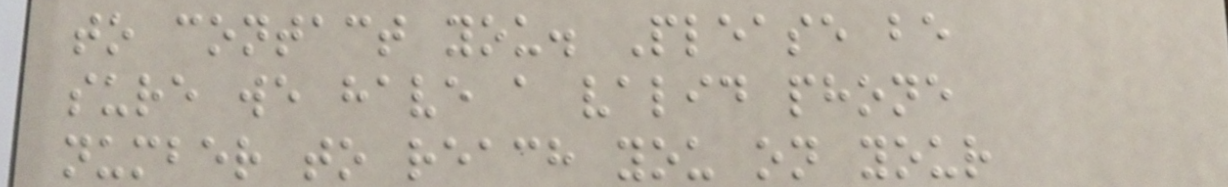to contact you. Please be
sure we have a valid phone
number to reach you on your
